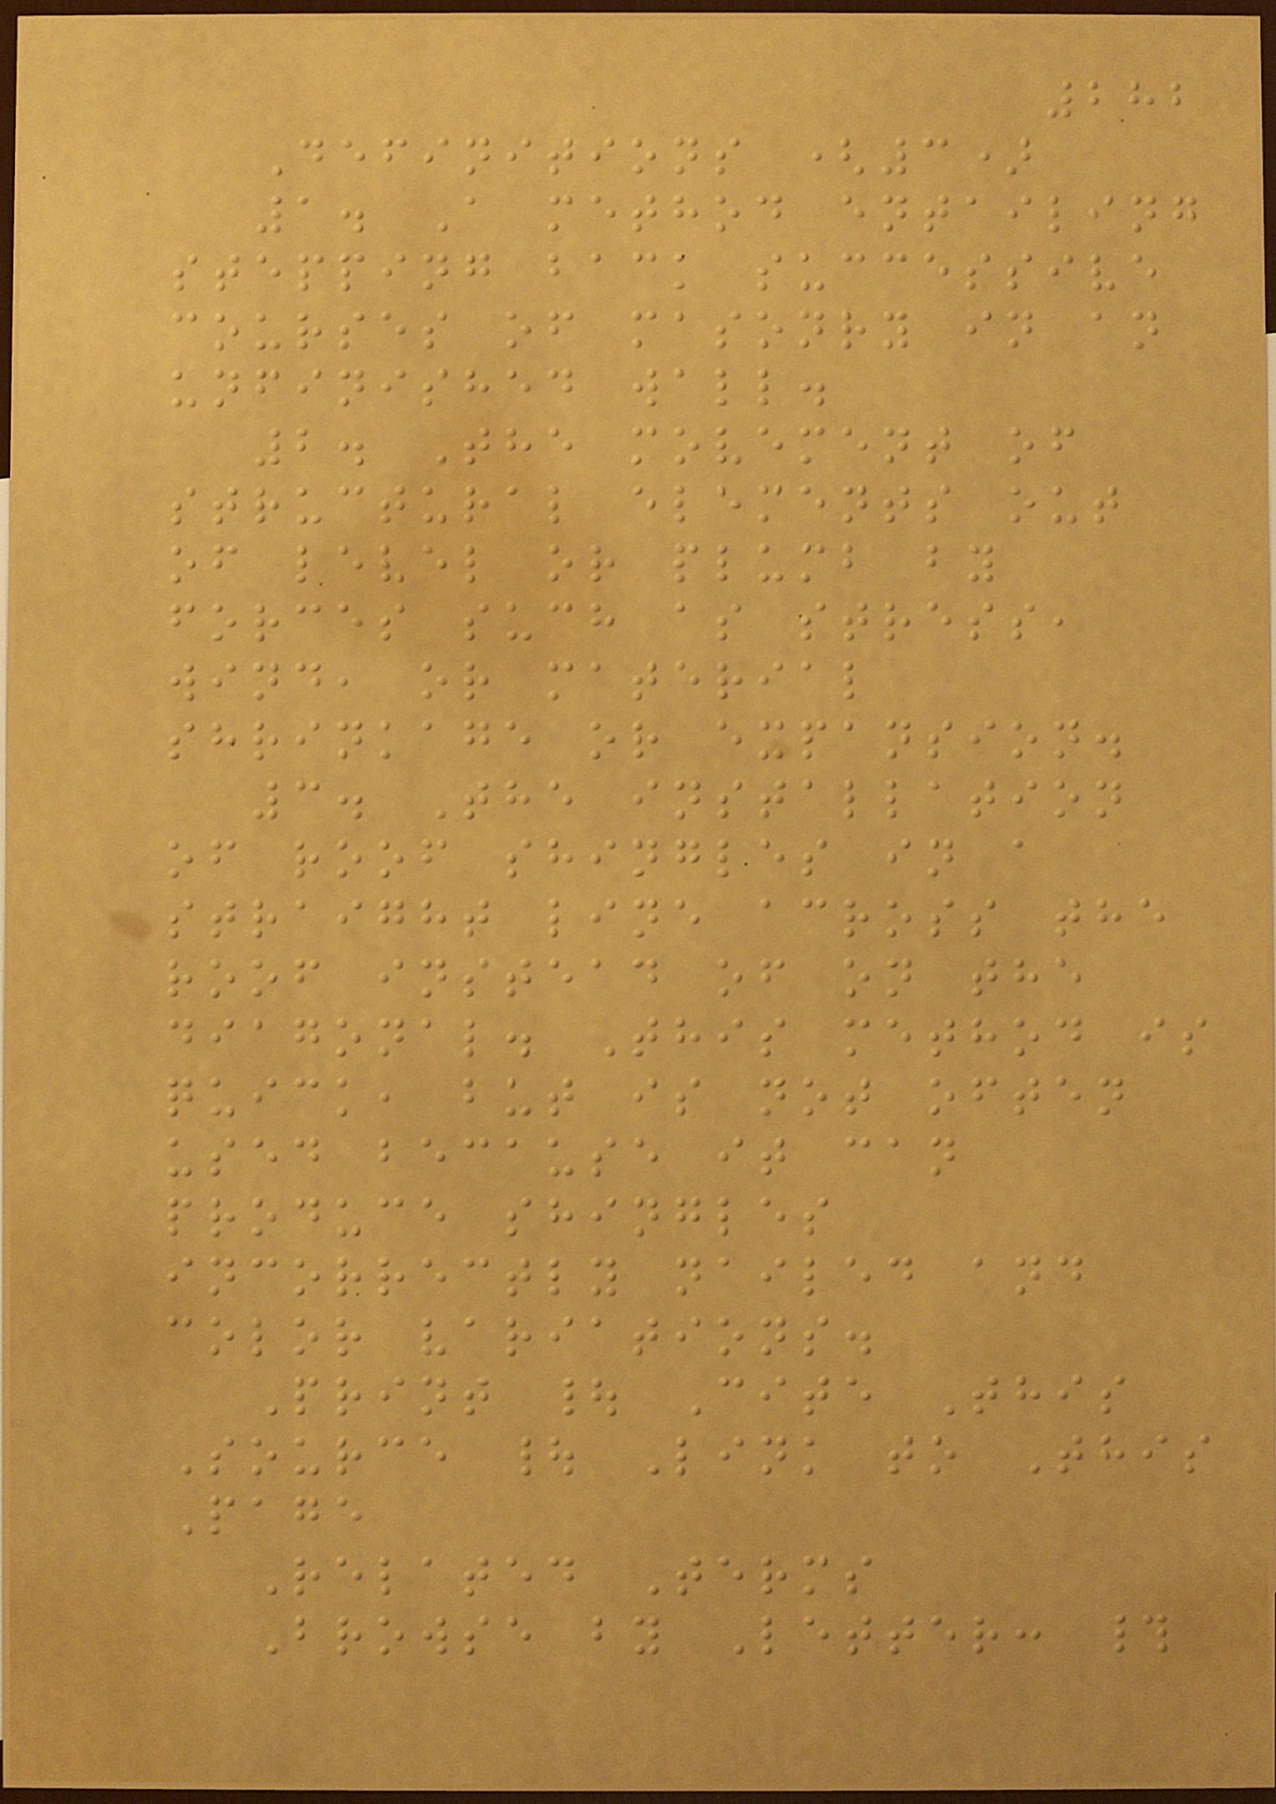282
Definitions (3)
1. A method entailing
stepping back successive
courses of masonry in an
unfinished wall.
2. The movement of
structural elements out
of level or plumb by
forces such as stress,
wind, or material
shrinkage or expansion.
3. The installation
of roof shingles in a
straight line across the
roof instead of on the
diagonal. This method is
quick, but is not often
used because it can
produce shingles
incorrectly nailed and
color variations.
Print | Cite This
Source | Link to This
Page
Related Terms
Browse by Letter: #
